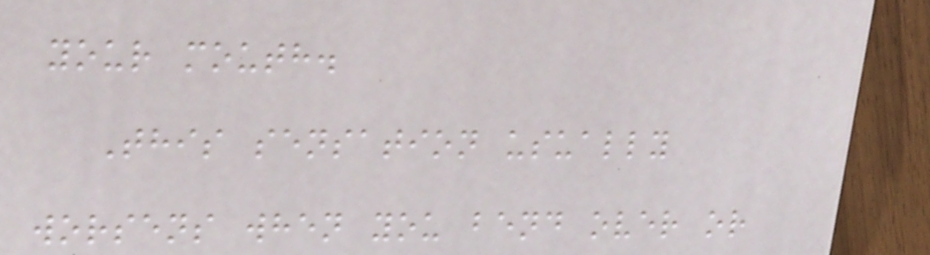your mouth.
This sensation usually
worsens when you bend over or
